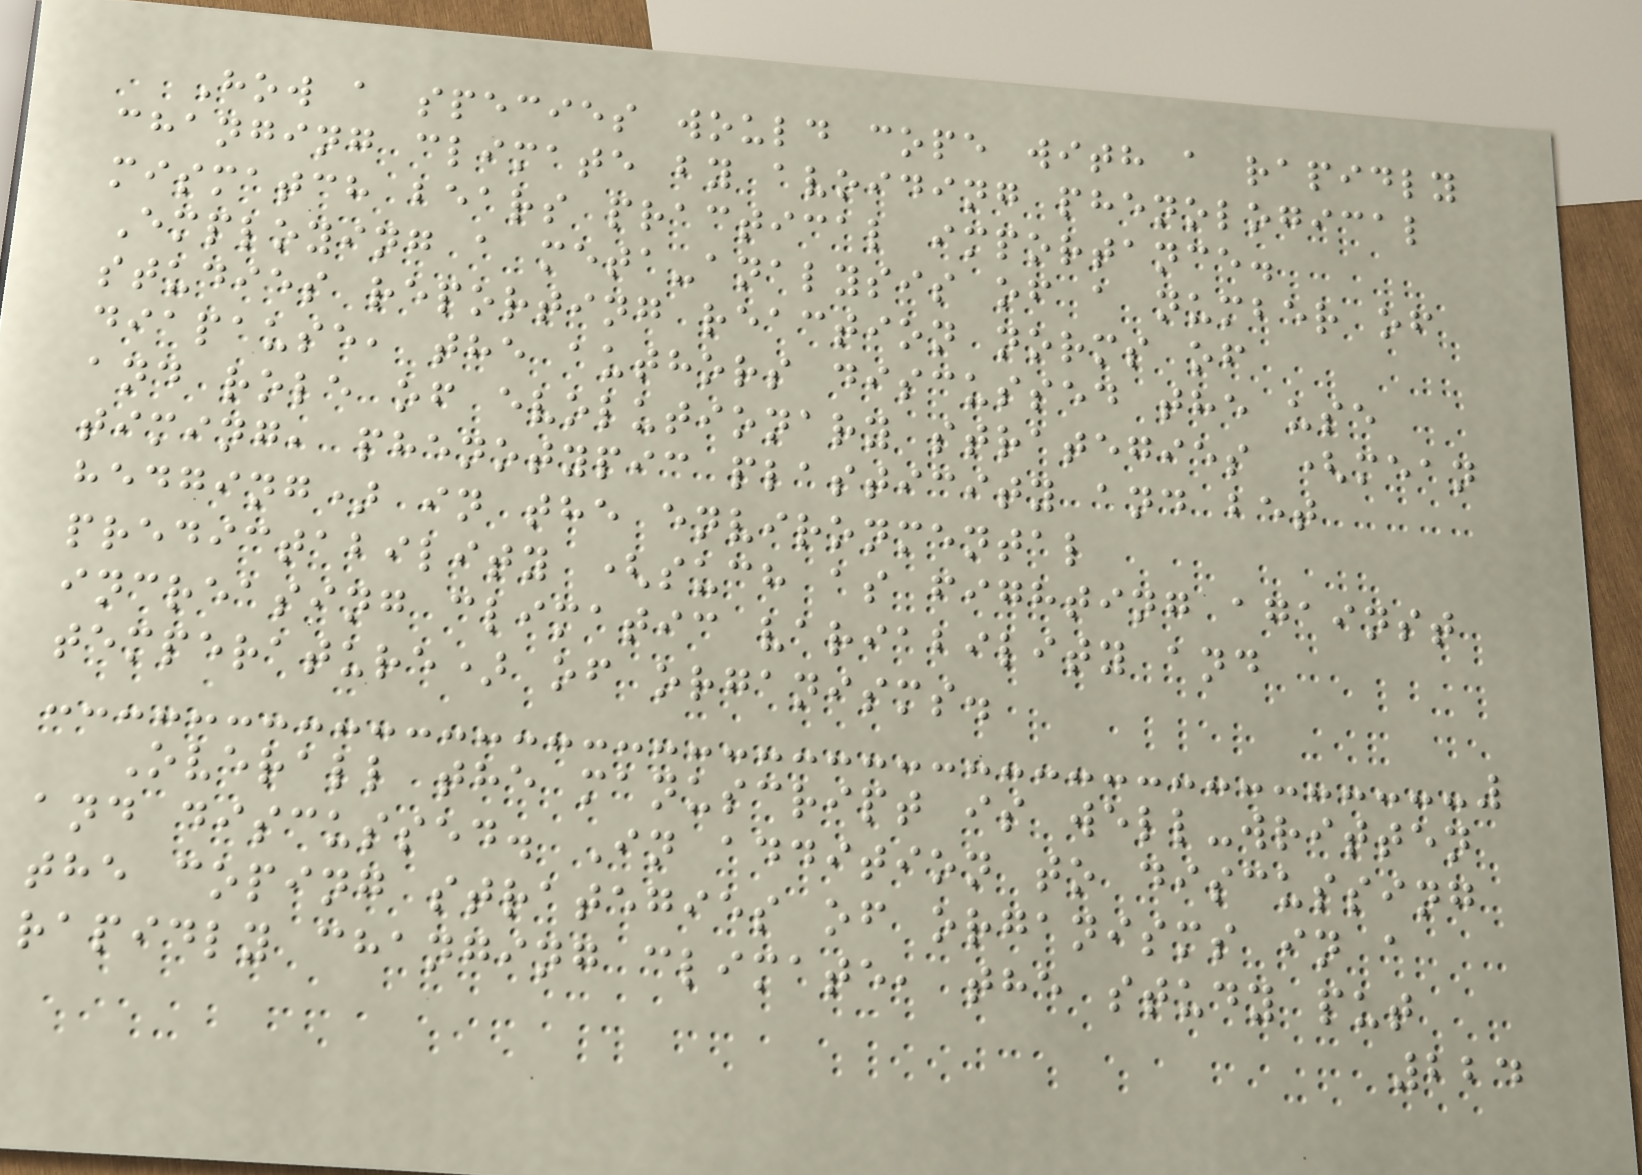How a species would cope with a rapidly
changing climate by avoiding phenological
mismatch bears practical importance.
Employing a meta-analysis of a number of
studies reporting reaction norms of
diapause, the authors discussed the use
and role of evolutionary strategies (mean
timing, phenotypic plasticity and bet
hedging) in the environmental
predictability (such as fighting against
increasing climatic variability and
temperature) of organisms.
Overall the manuscript is well-written
and discussed. In addition to discussing
the coping strategies of organisms in a
rapidly changing climate, the study put
224
